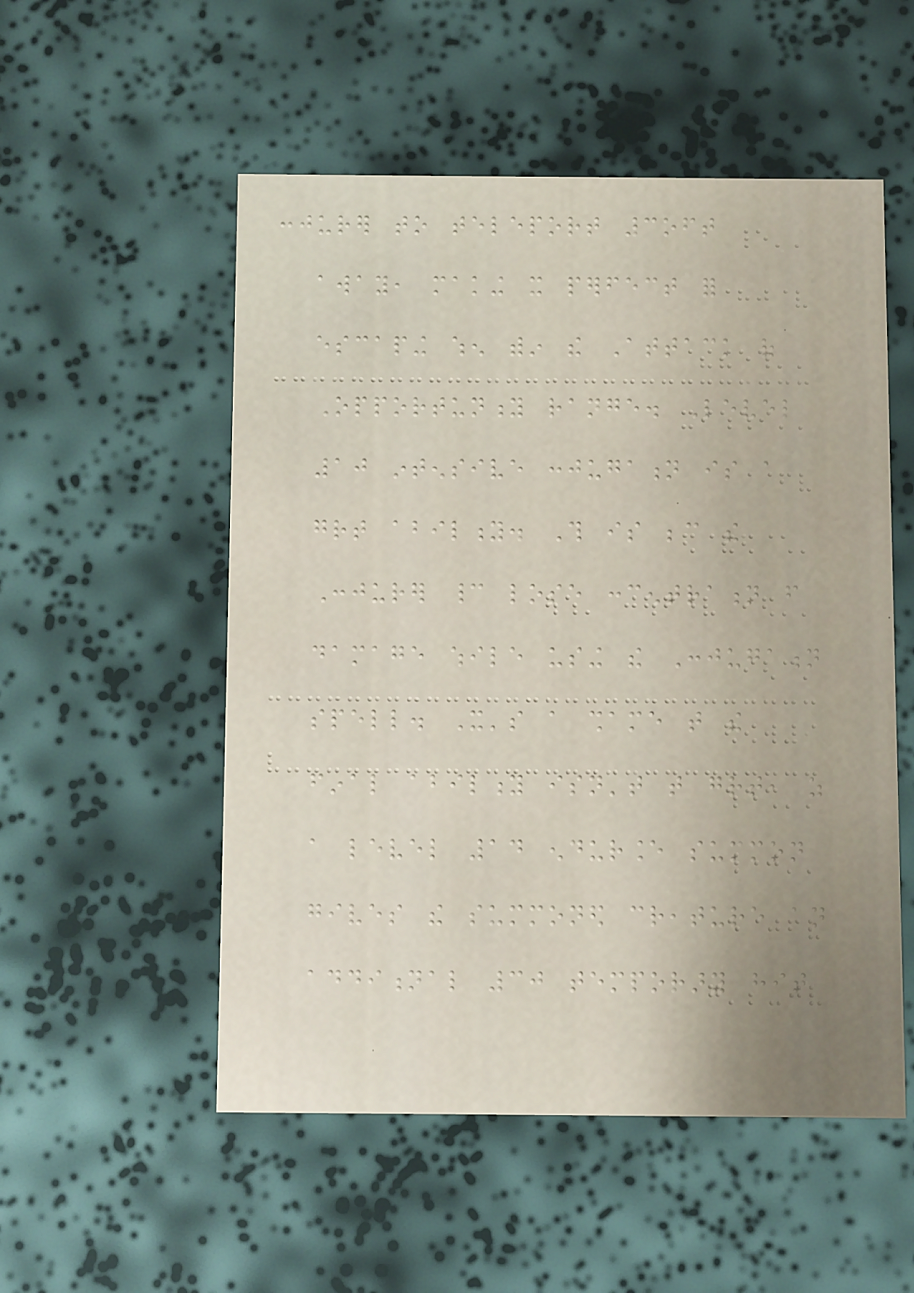conjurer to teleport 3oft
away, making it perfect for
escaping when within the Attack of
Opportunity range. Level
10 intensive conjugation is a
great ability. This is because the
Conjurer cannot lose concentration from
damage while using the Conjugation
spell. It's a shame that the
final ability isn't that great, as
a level 14 endurance summon
gives the summoned creature an
additional 30 temporary hit
